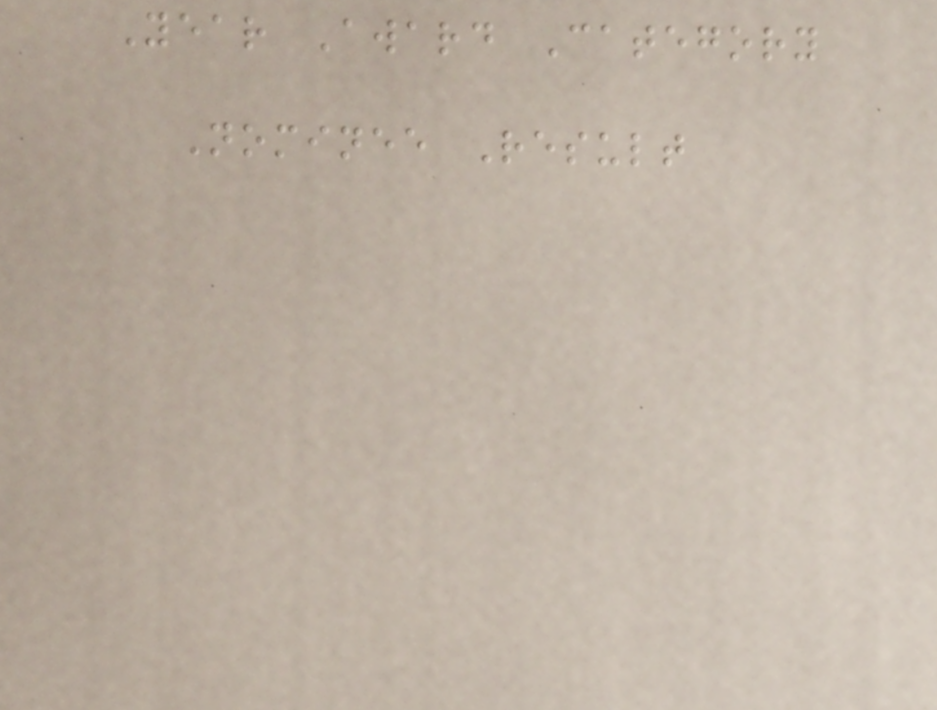Year Award Category
Nominee Result
